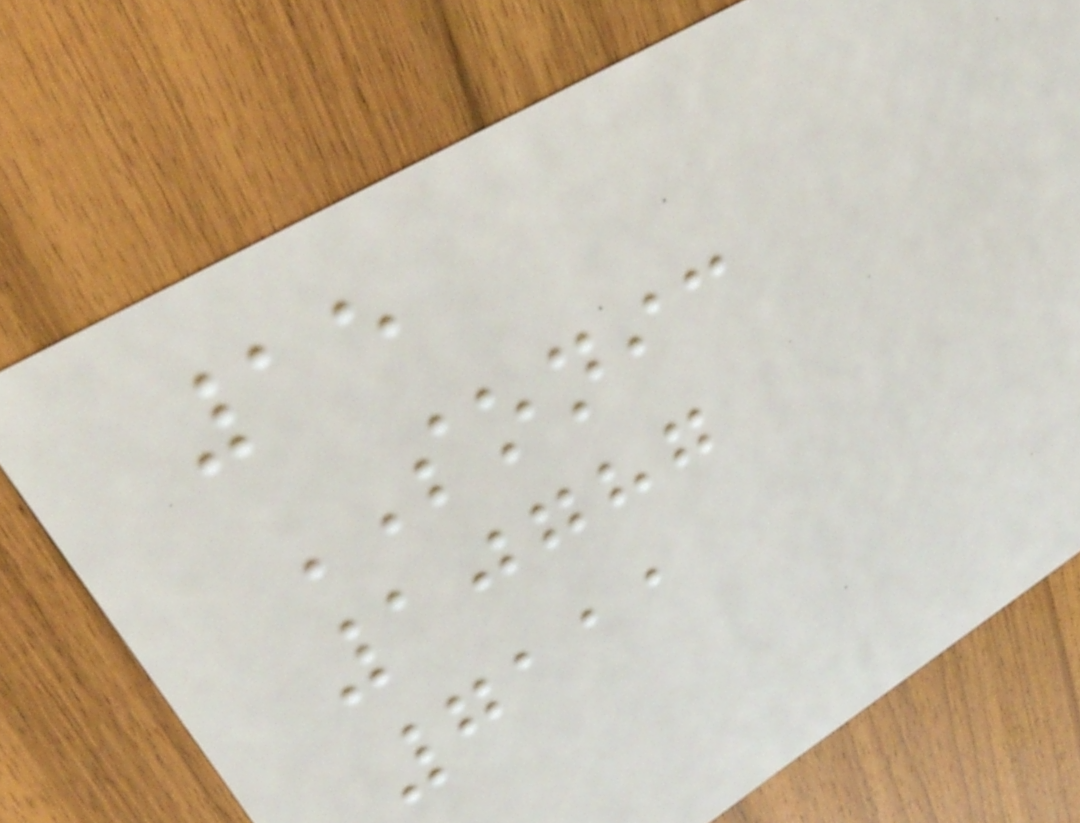15
SONIC
10787
7111
